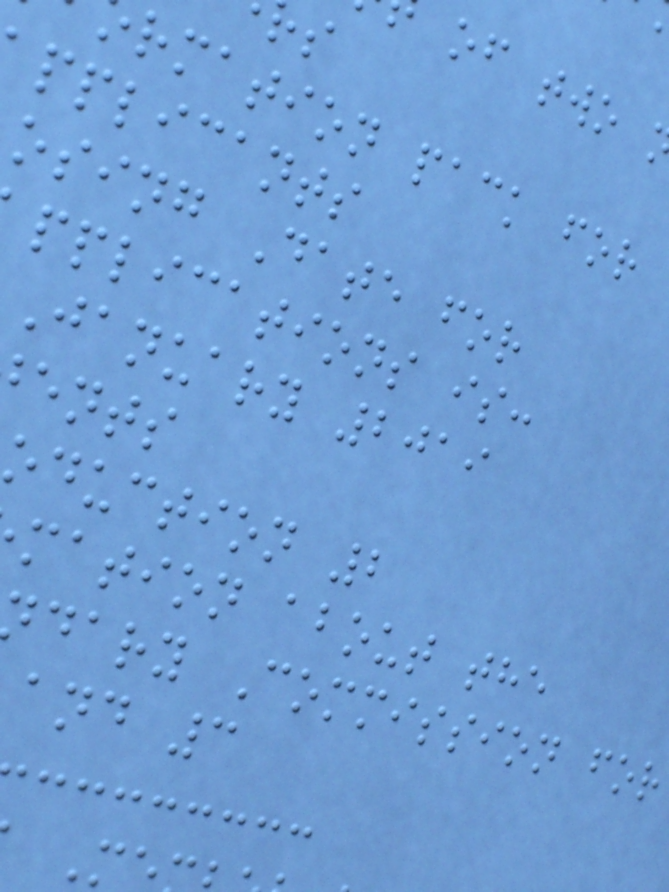of two
rmation pack for
pplicants
osing Date for
pplications is:
January 2019
ents
oduction 2
mation about the
dary Commission for
and 3
